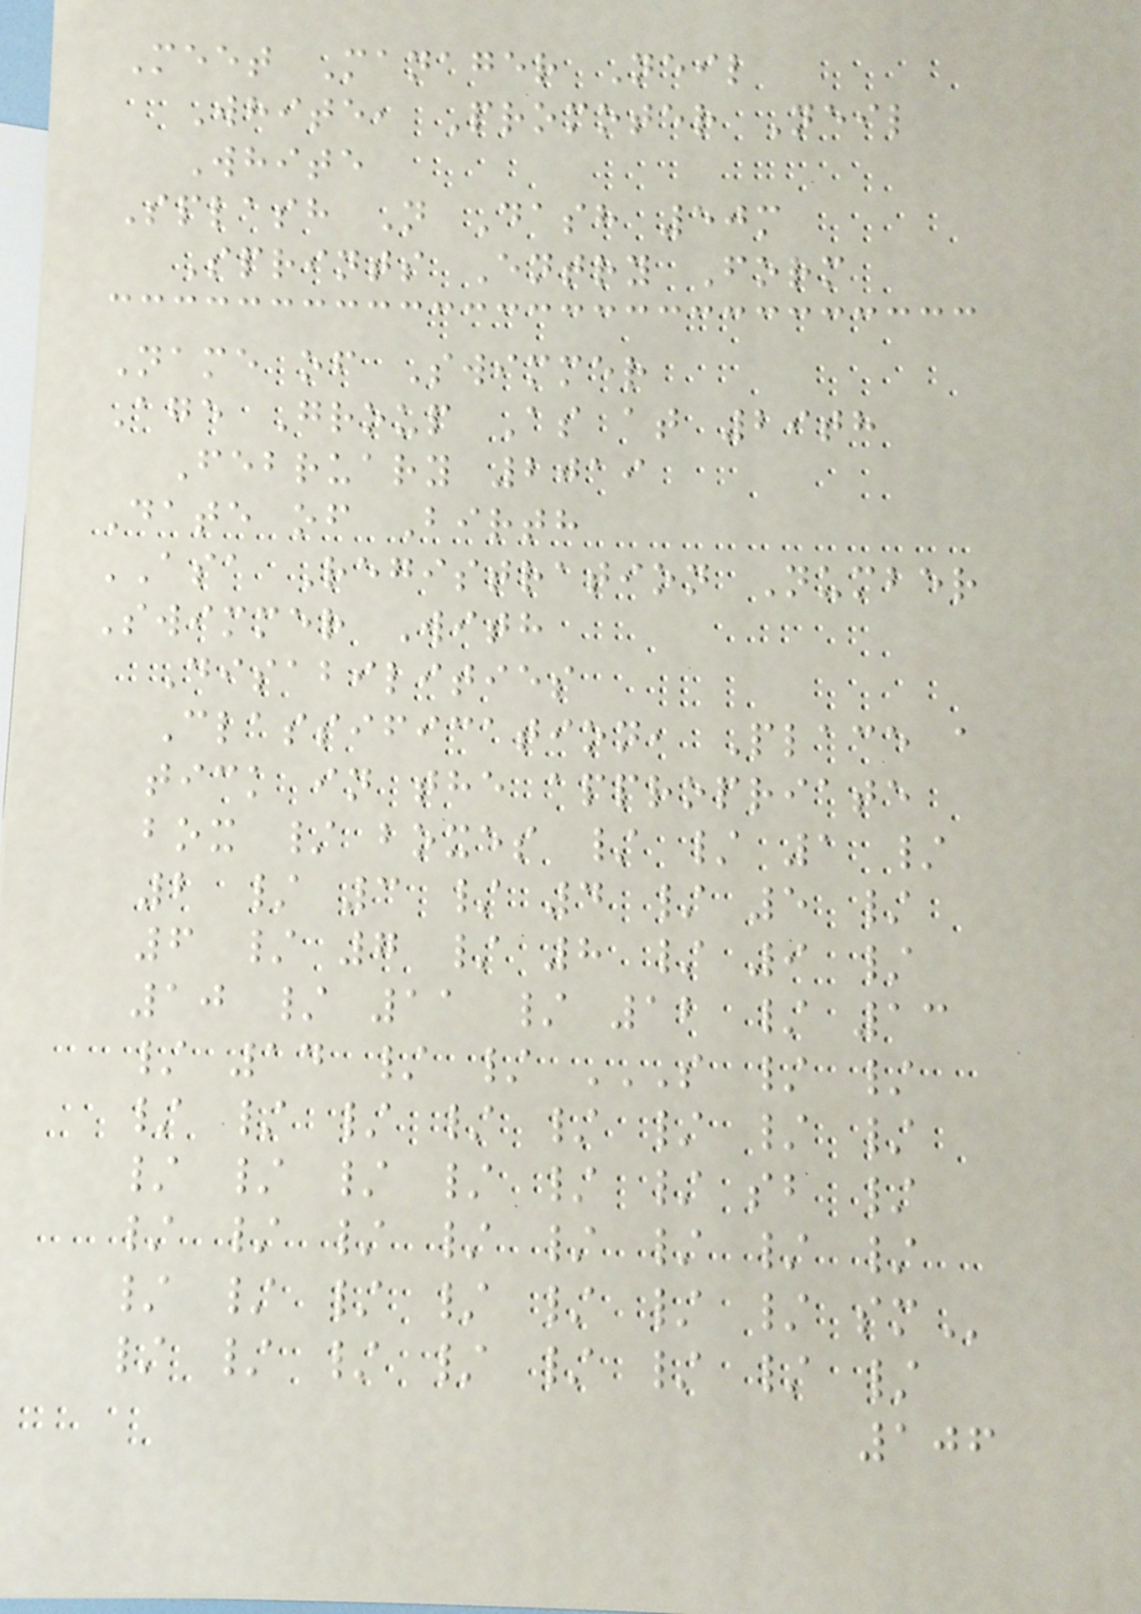Meet Manager Neil
White, Promoter Neil
White
Splash N Dash 50m
Sprints Entry Form
Name of Swimmer
Age Group As at 29th
February 2019
Date of Birth
ASA Registration Number
Swimmer With
Disabilities
Classification, Place a
tick in the appropriate
box / boxes / / 1 /
2 / 3 / 4 / 5 /
6 / 7 / 8 / 9 /
10 / 11 / 12 / 13
/ 14 / / S / /
/ / / / / / / /
/ / / / / / SB /
/ / / / / / / /
/ / / / / / / SM
/ / / / / / / /
106
